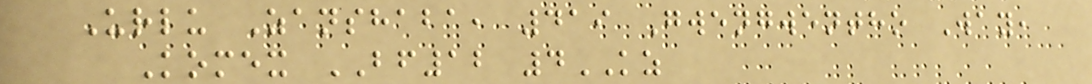Urlu Zanshaba, 419 Gwengwentho Way,
Komex BF12 4KZ
